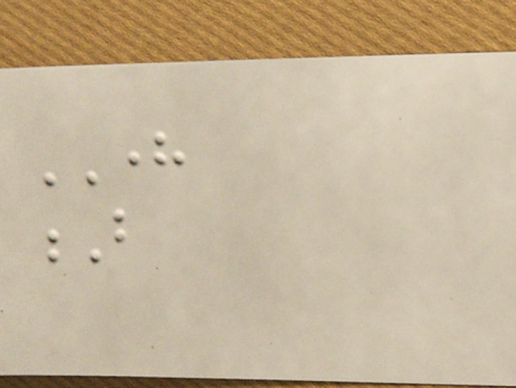HERE
B
